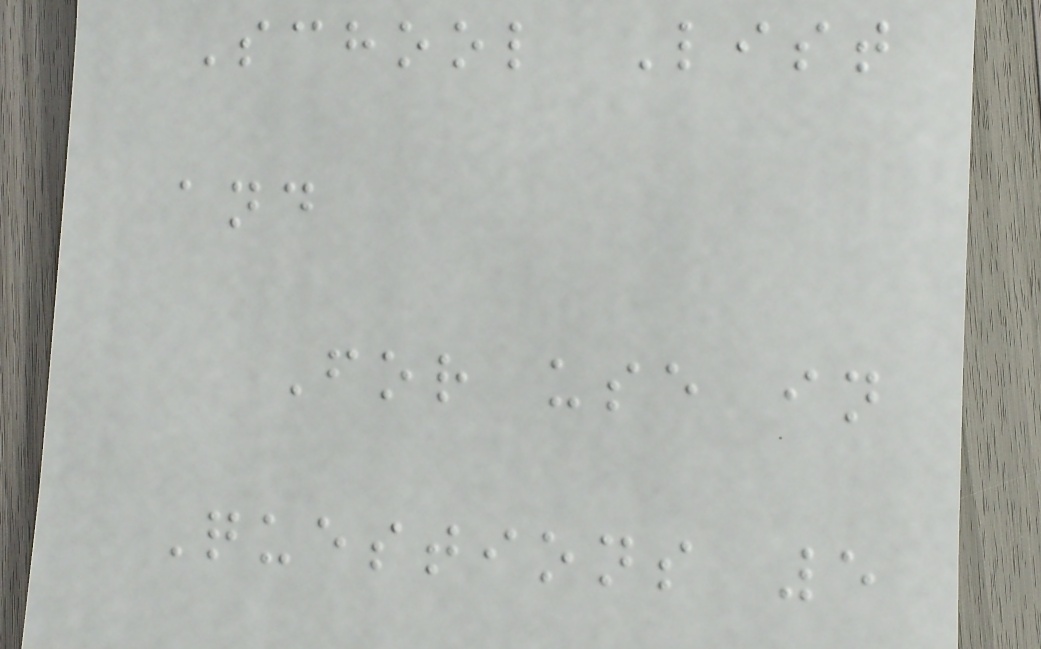School List
and
For use in
Questions 5
